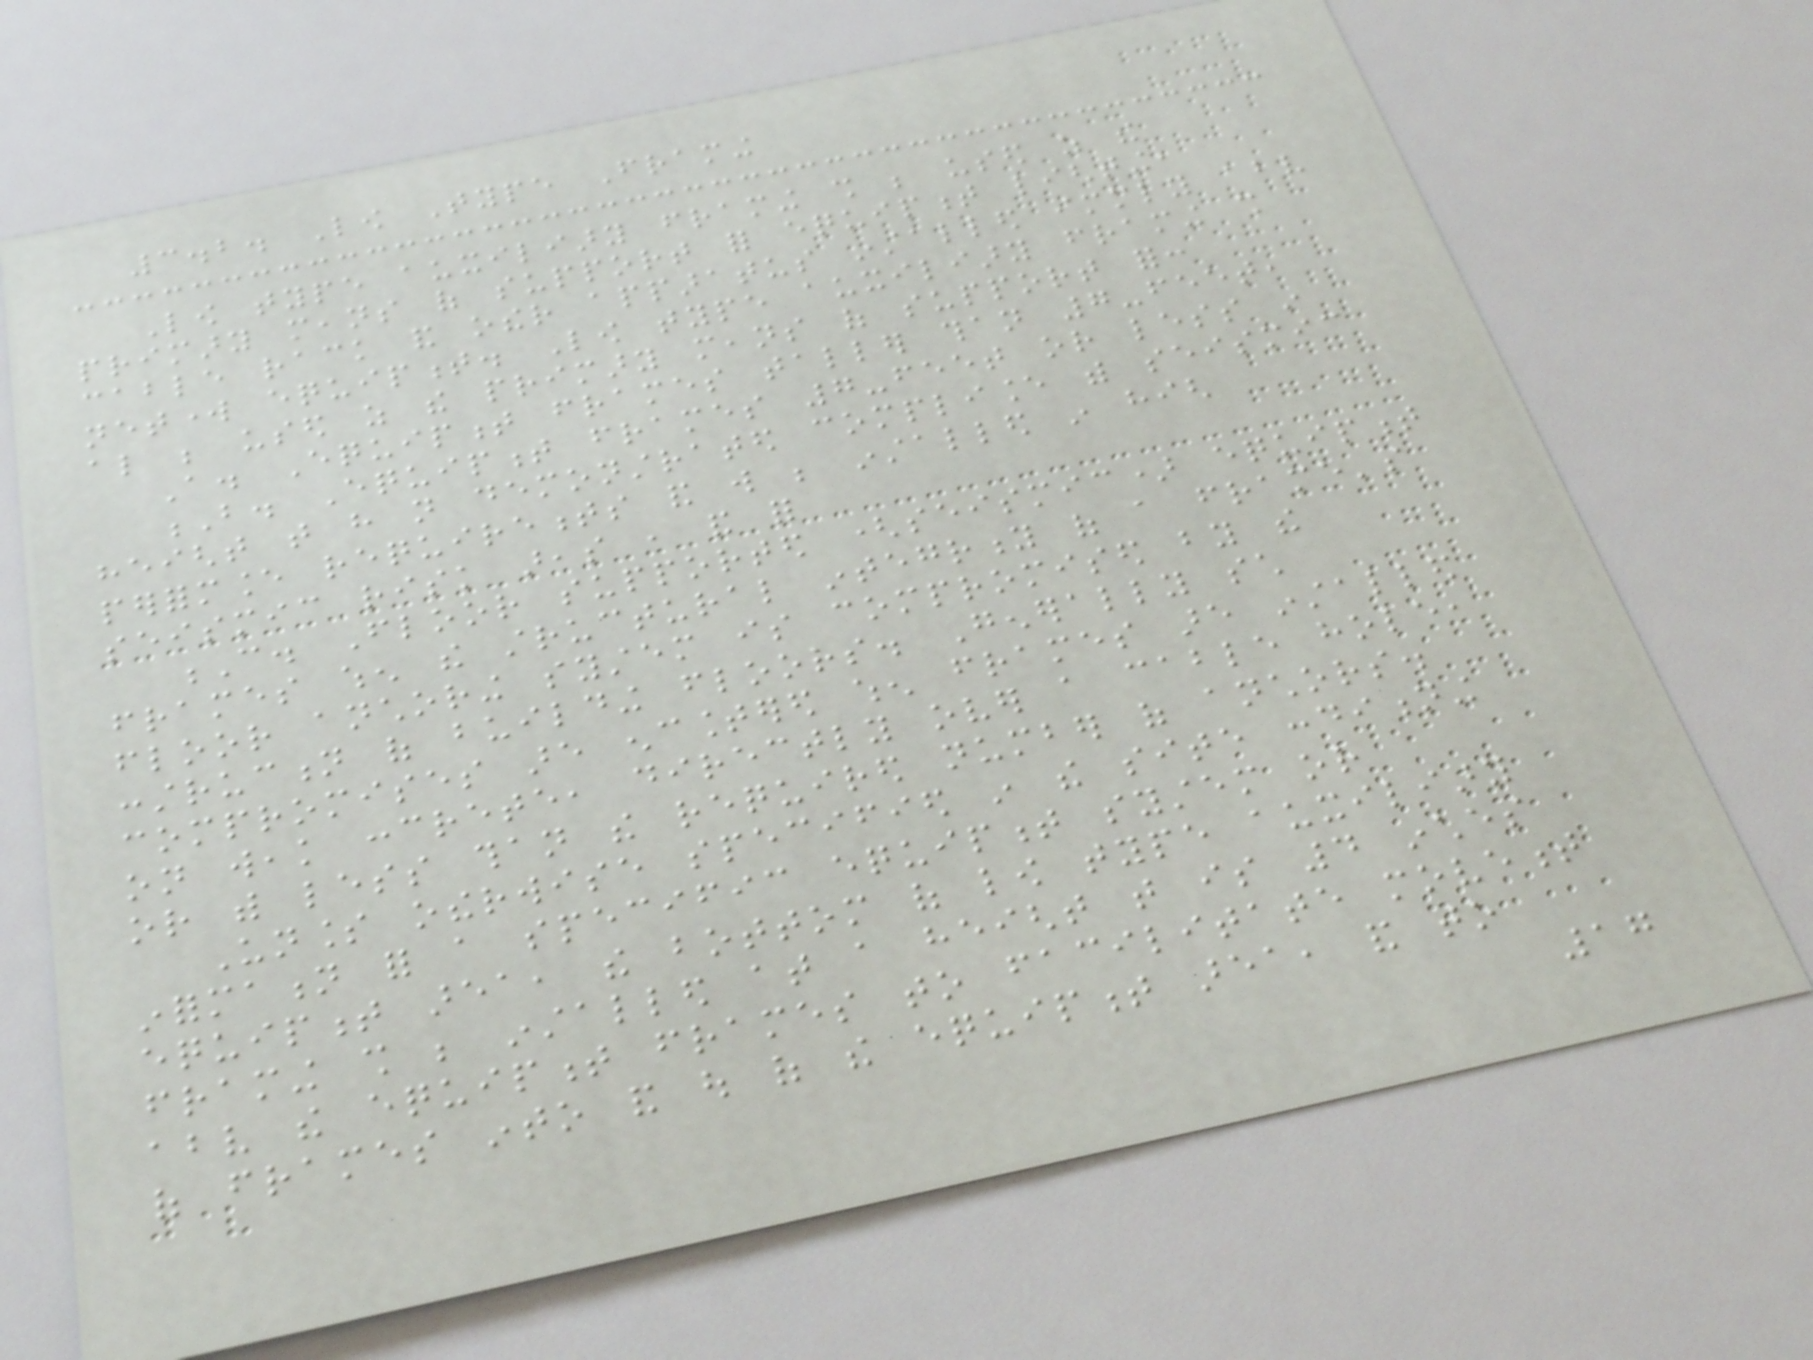3.2. Low Type Framing
Low type auxiliary framing shall be used as the
primary means of support for equipment lighting,
cable rack and other apparatus installed immediately above
network equipment. Low type auxiliary framing shall
also be used as the primary means of support for:
A. Equipment frames taller than 7-feet,
B. Equipment frames 7-feet or less in
height that have not demonstrated compliance with seismic
performance requirements and will be installed in high
seismic risk areas , and for
C. Floor supported (seismic) equipment
frames when the structural integrity of a frame's
floor anchoring system is compromised by the
construction of building floors. Generally such
compromises are encountered when frames are installed
on weak concrete, directly over a cable hole,
or with less than the required number of anchors.
Unless otherwise specified in the site conditioning
information for a specific equipment system or
equipment area, the bottom of low type auxiliary
framing shall be installed at a height that is 4 inches
above the equipment frames to facilitate movement
of frames into and out of the equipment area, and to
17
